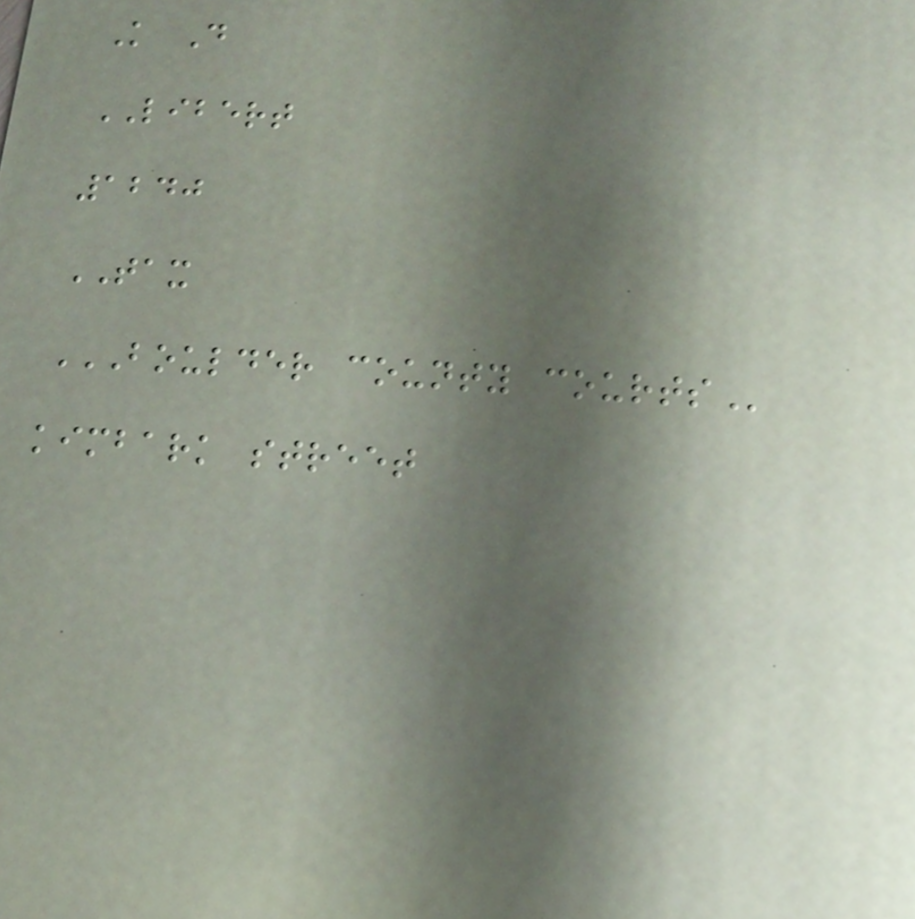K D
LIBERT
1240
TAX
BOULDER COUNTY COURTS
kimbark street
